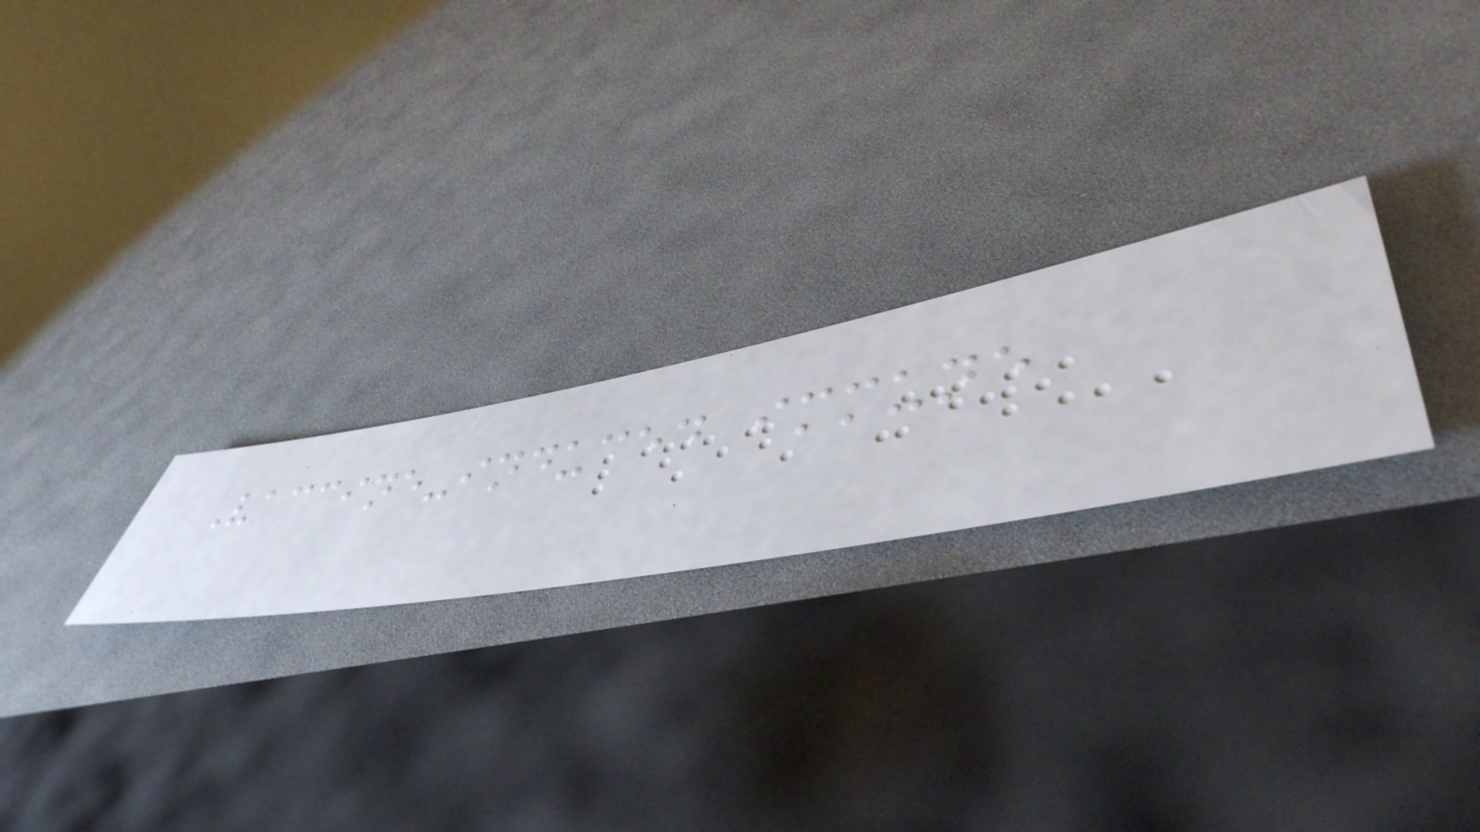Vaccine-induced immune
